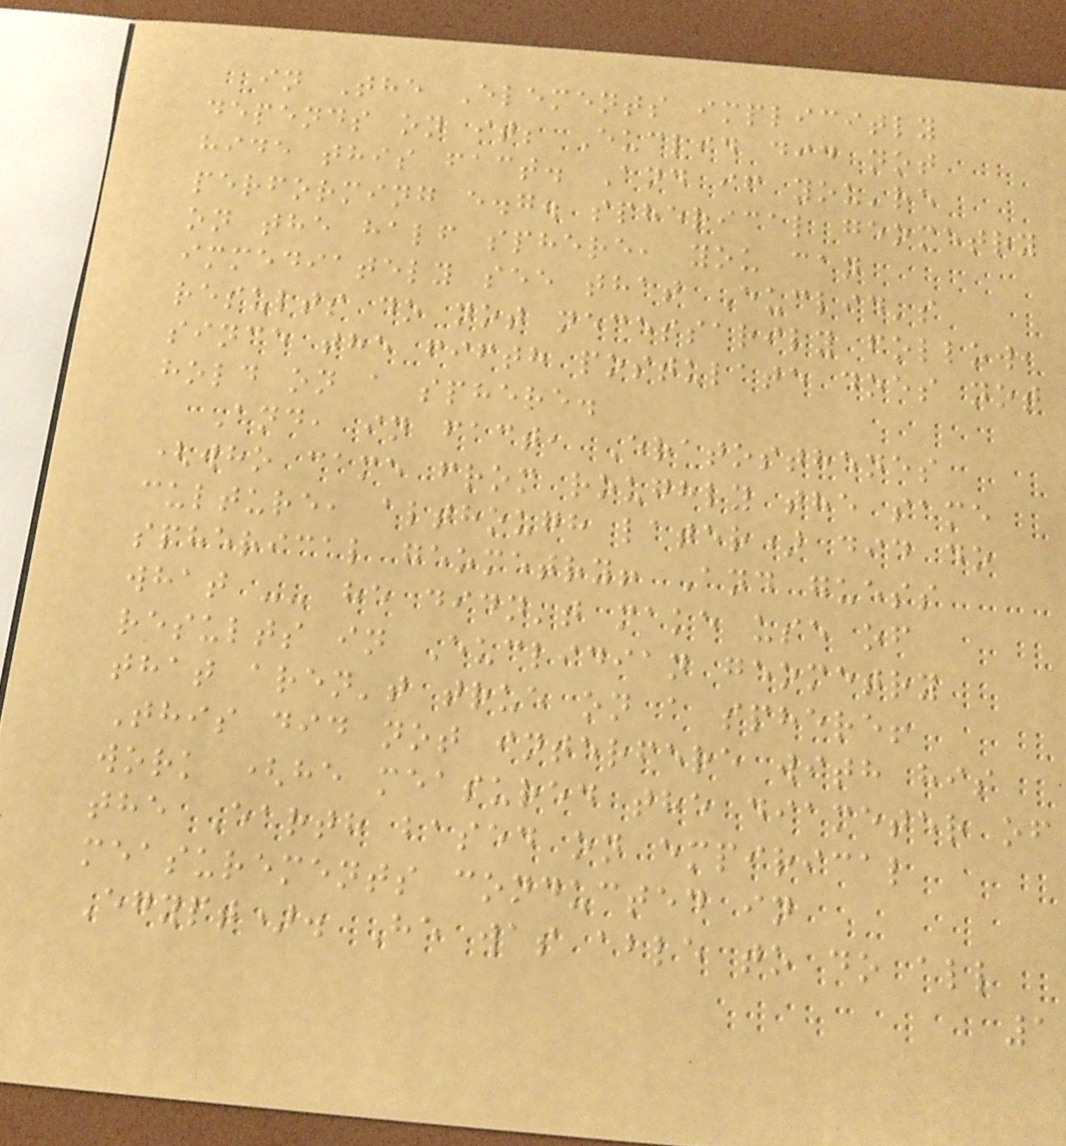in The Elements implicitly
depends on it; Euclid did not
hide this fact. And if you're
performing e.g. spherical geometry
on the half sphere, you can
immediately see that Euclid's
results do not necessarily follow,
since the fifth postulate does not
hold on a sphere.
And, in fact, Eratosthenes
(who came from roughly the same
culture, although later) did do
spherical geometry! And guess
what -- he didn't make use of
results in Euclidian geometry
that aren't true on a sphere!
This did not interfere with his
work (he measured the diameter of
the Earth based on empirical
measurements conducted in
Egypt). He was able to do all
1
